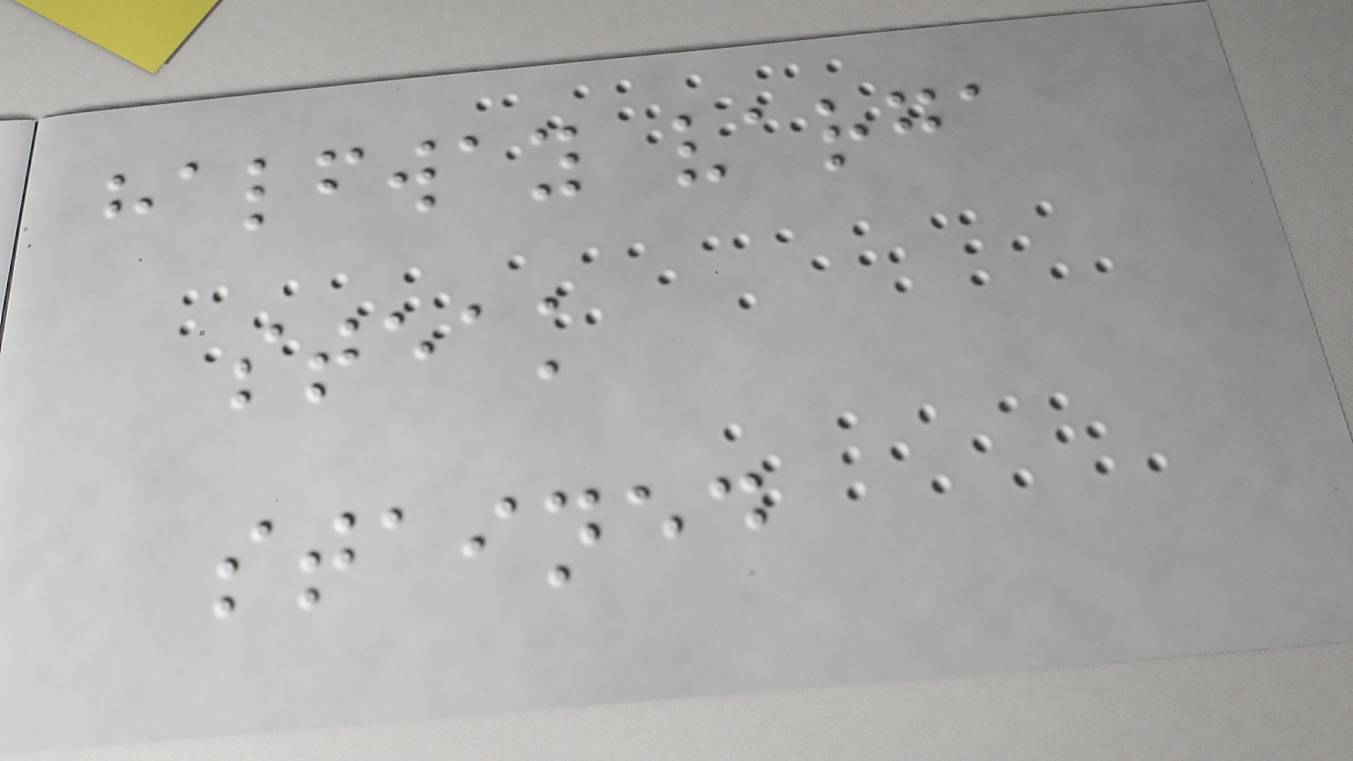halfway varga
steak
stained
